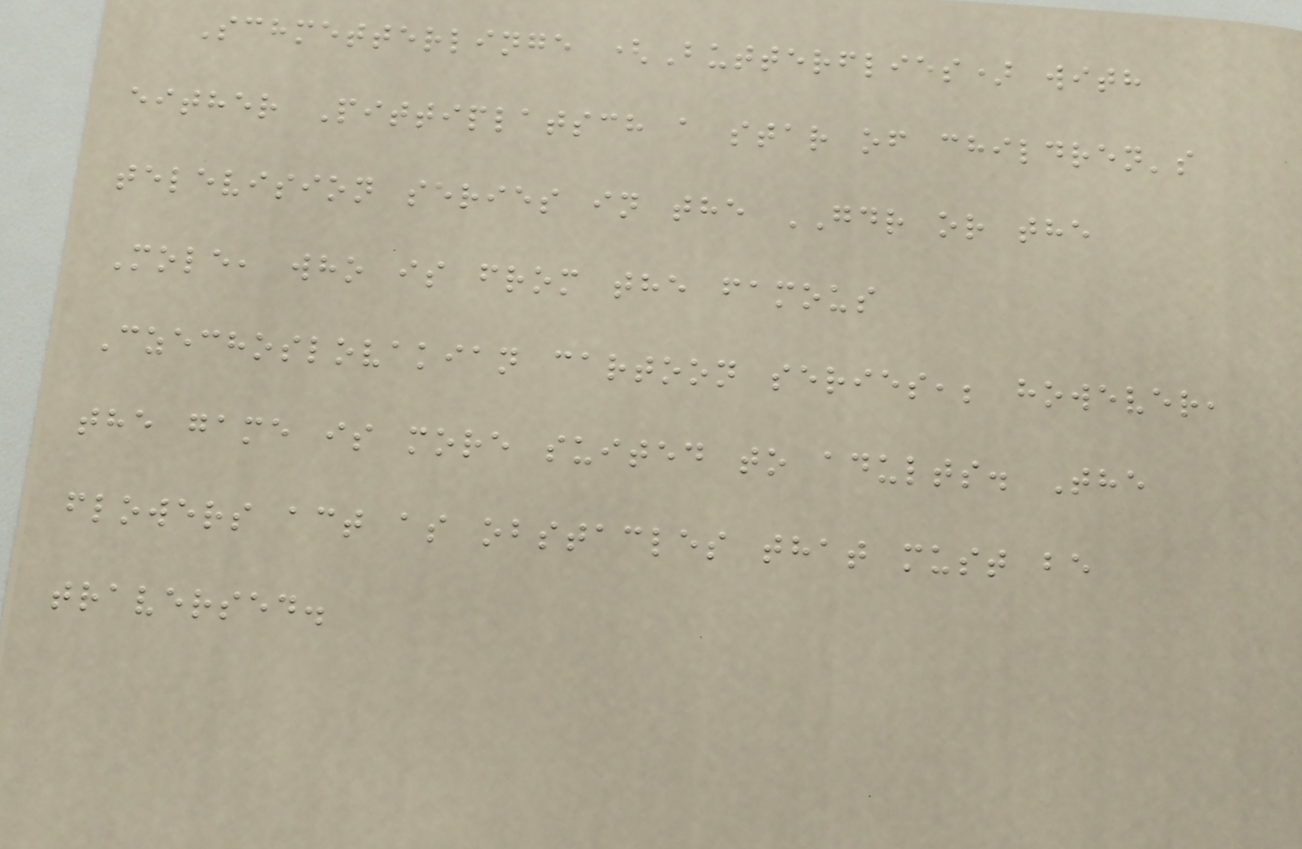Schmetterlinge (Butterflies) with
either Pittiplatsch a star of children's
television series in the GDR or the
Mole, who is from the famous
Czechoslovakian cartoon series,; however,
the game is more suited to adults. The
flowers act as obstacles that must be
traversed.
